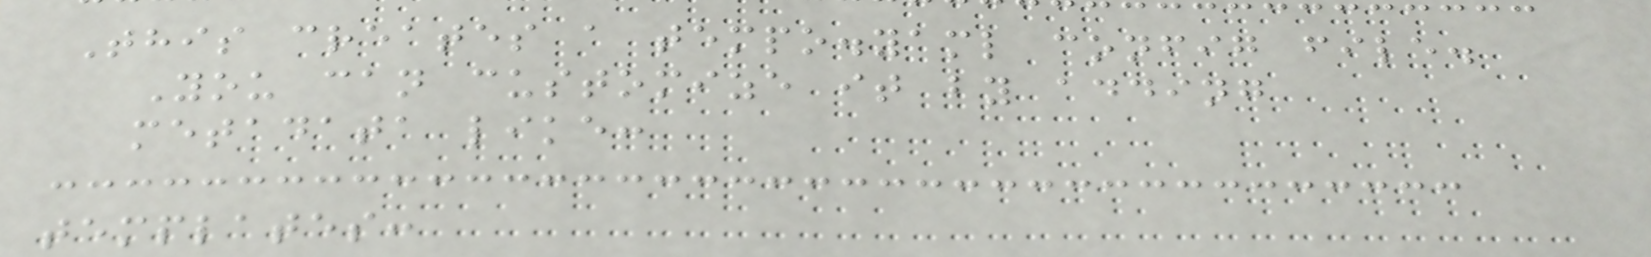This creates a tempo.yaml config file.
You can customize it by adding
metadata like:
templates:
